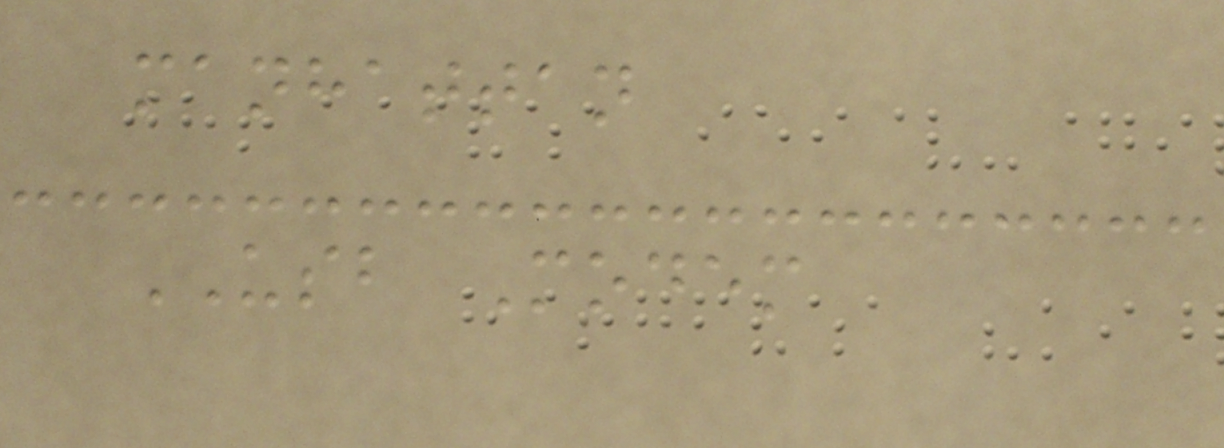manhattan
USB Modem
